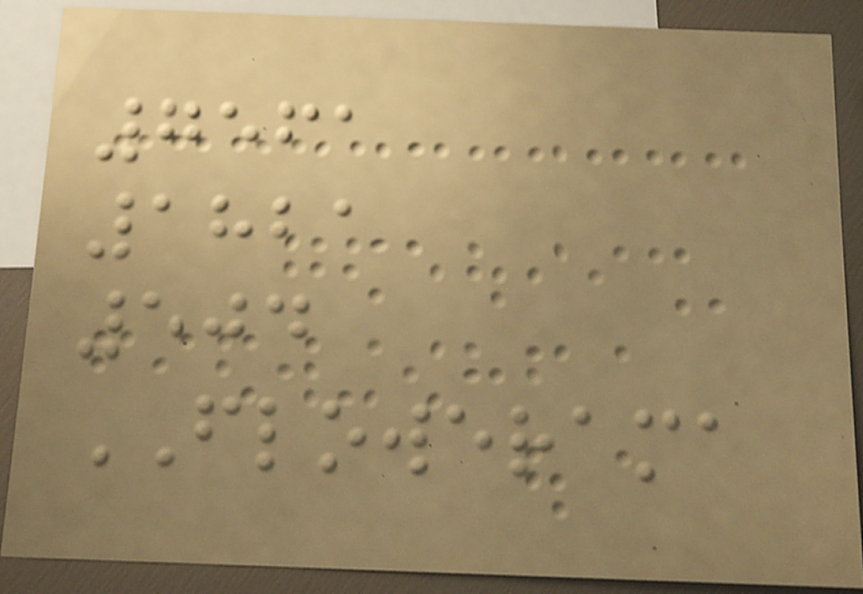7561
1821
504
FLOWERAMA
